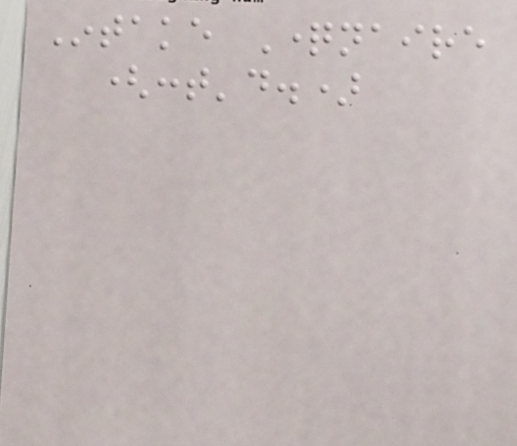Intake Questionnaire
(cont'd.)
